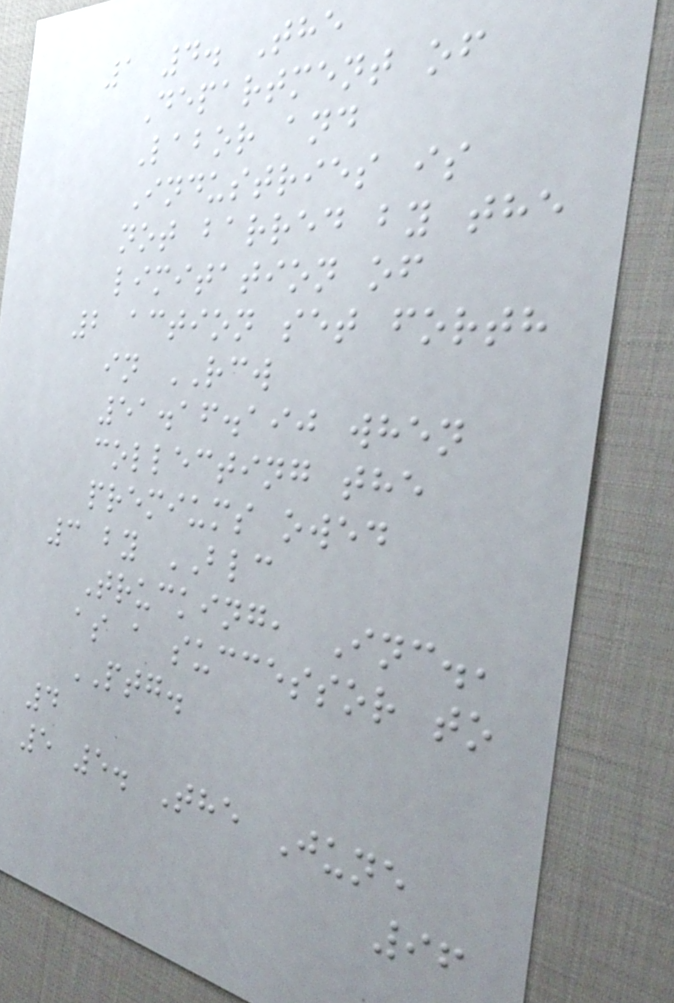1 4. The
Department of
Labor and
Industries is
not barred by the
limitation of
2 action set forth
in RCW
51.16.190 when
collecting the
premiums owed
3 by BLC
Trucking, Inc.,
as a successor to
PTG.
4
5 5. The June
96
